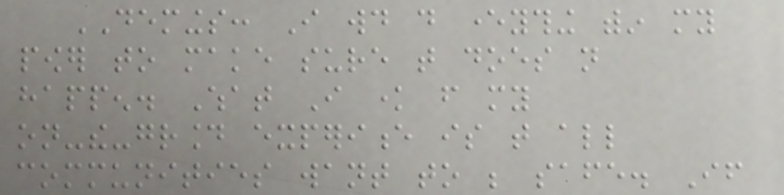DEMINGS: I would do everything within my
power to make sure that does not
happen. What I know from my
on-the-ground experience is that all
communities want to be safe. If
